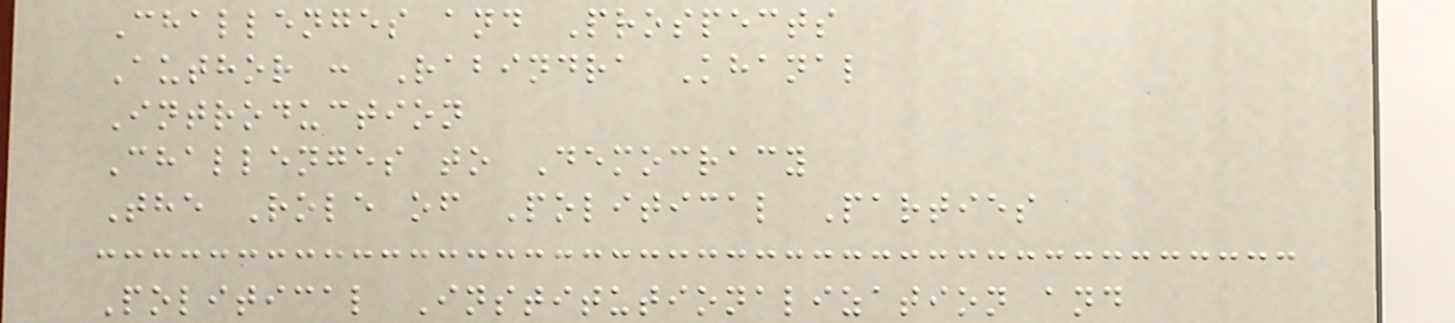Challenges and Prospects
Author : Rabindra Khanal
Introduction
Challenges to Democracy
The Role of Political Parties
Political Institutionalization and
